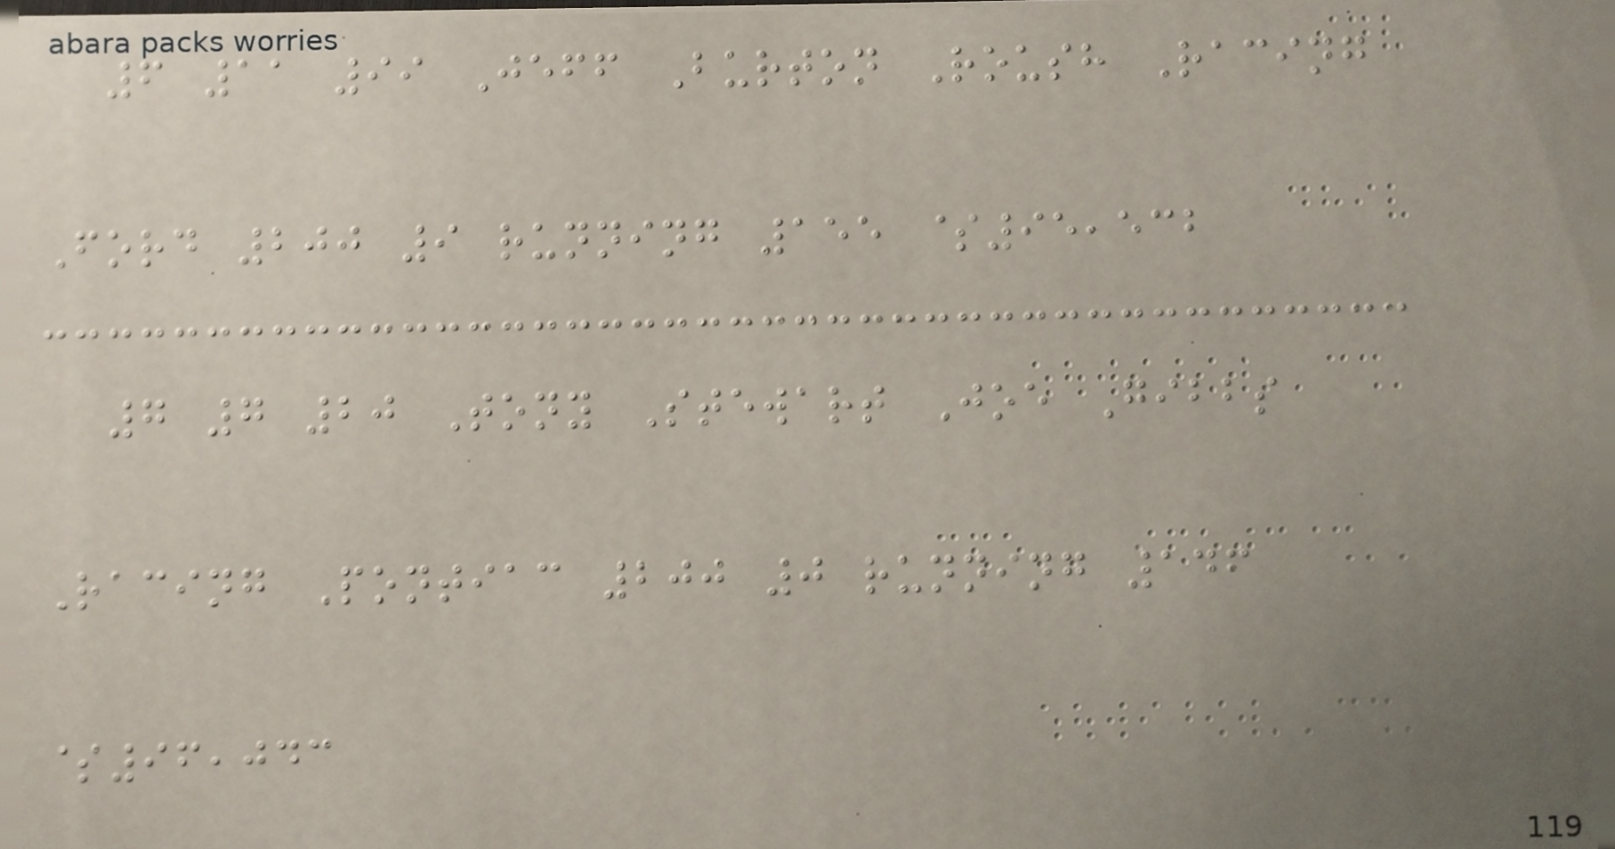6 11 99 Jeff Burton Roush Racing
Ford 200 9 running 155 $95,532
7 7 20 Tony Stewart Joe Gibbs
Racing Pontiac 200 0 running 146
$96,043
